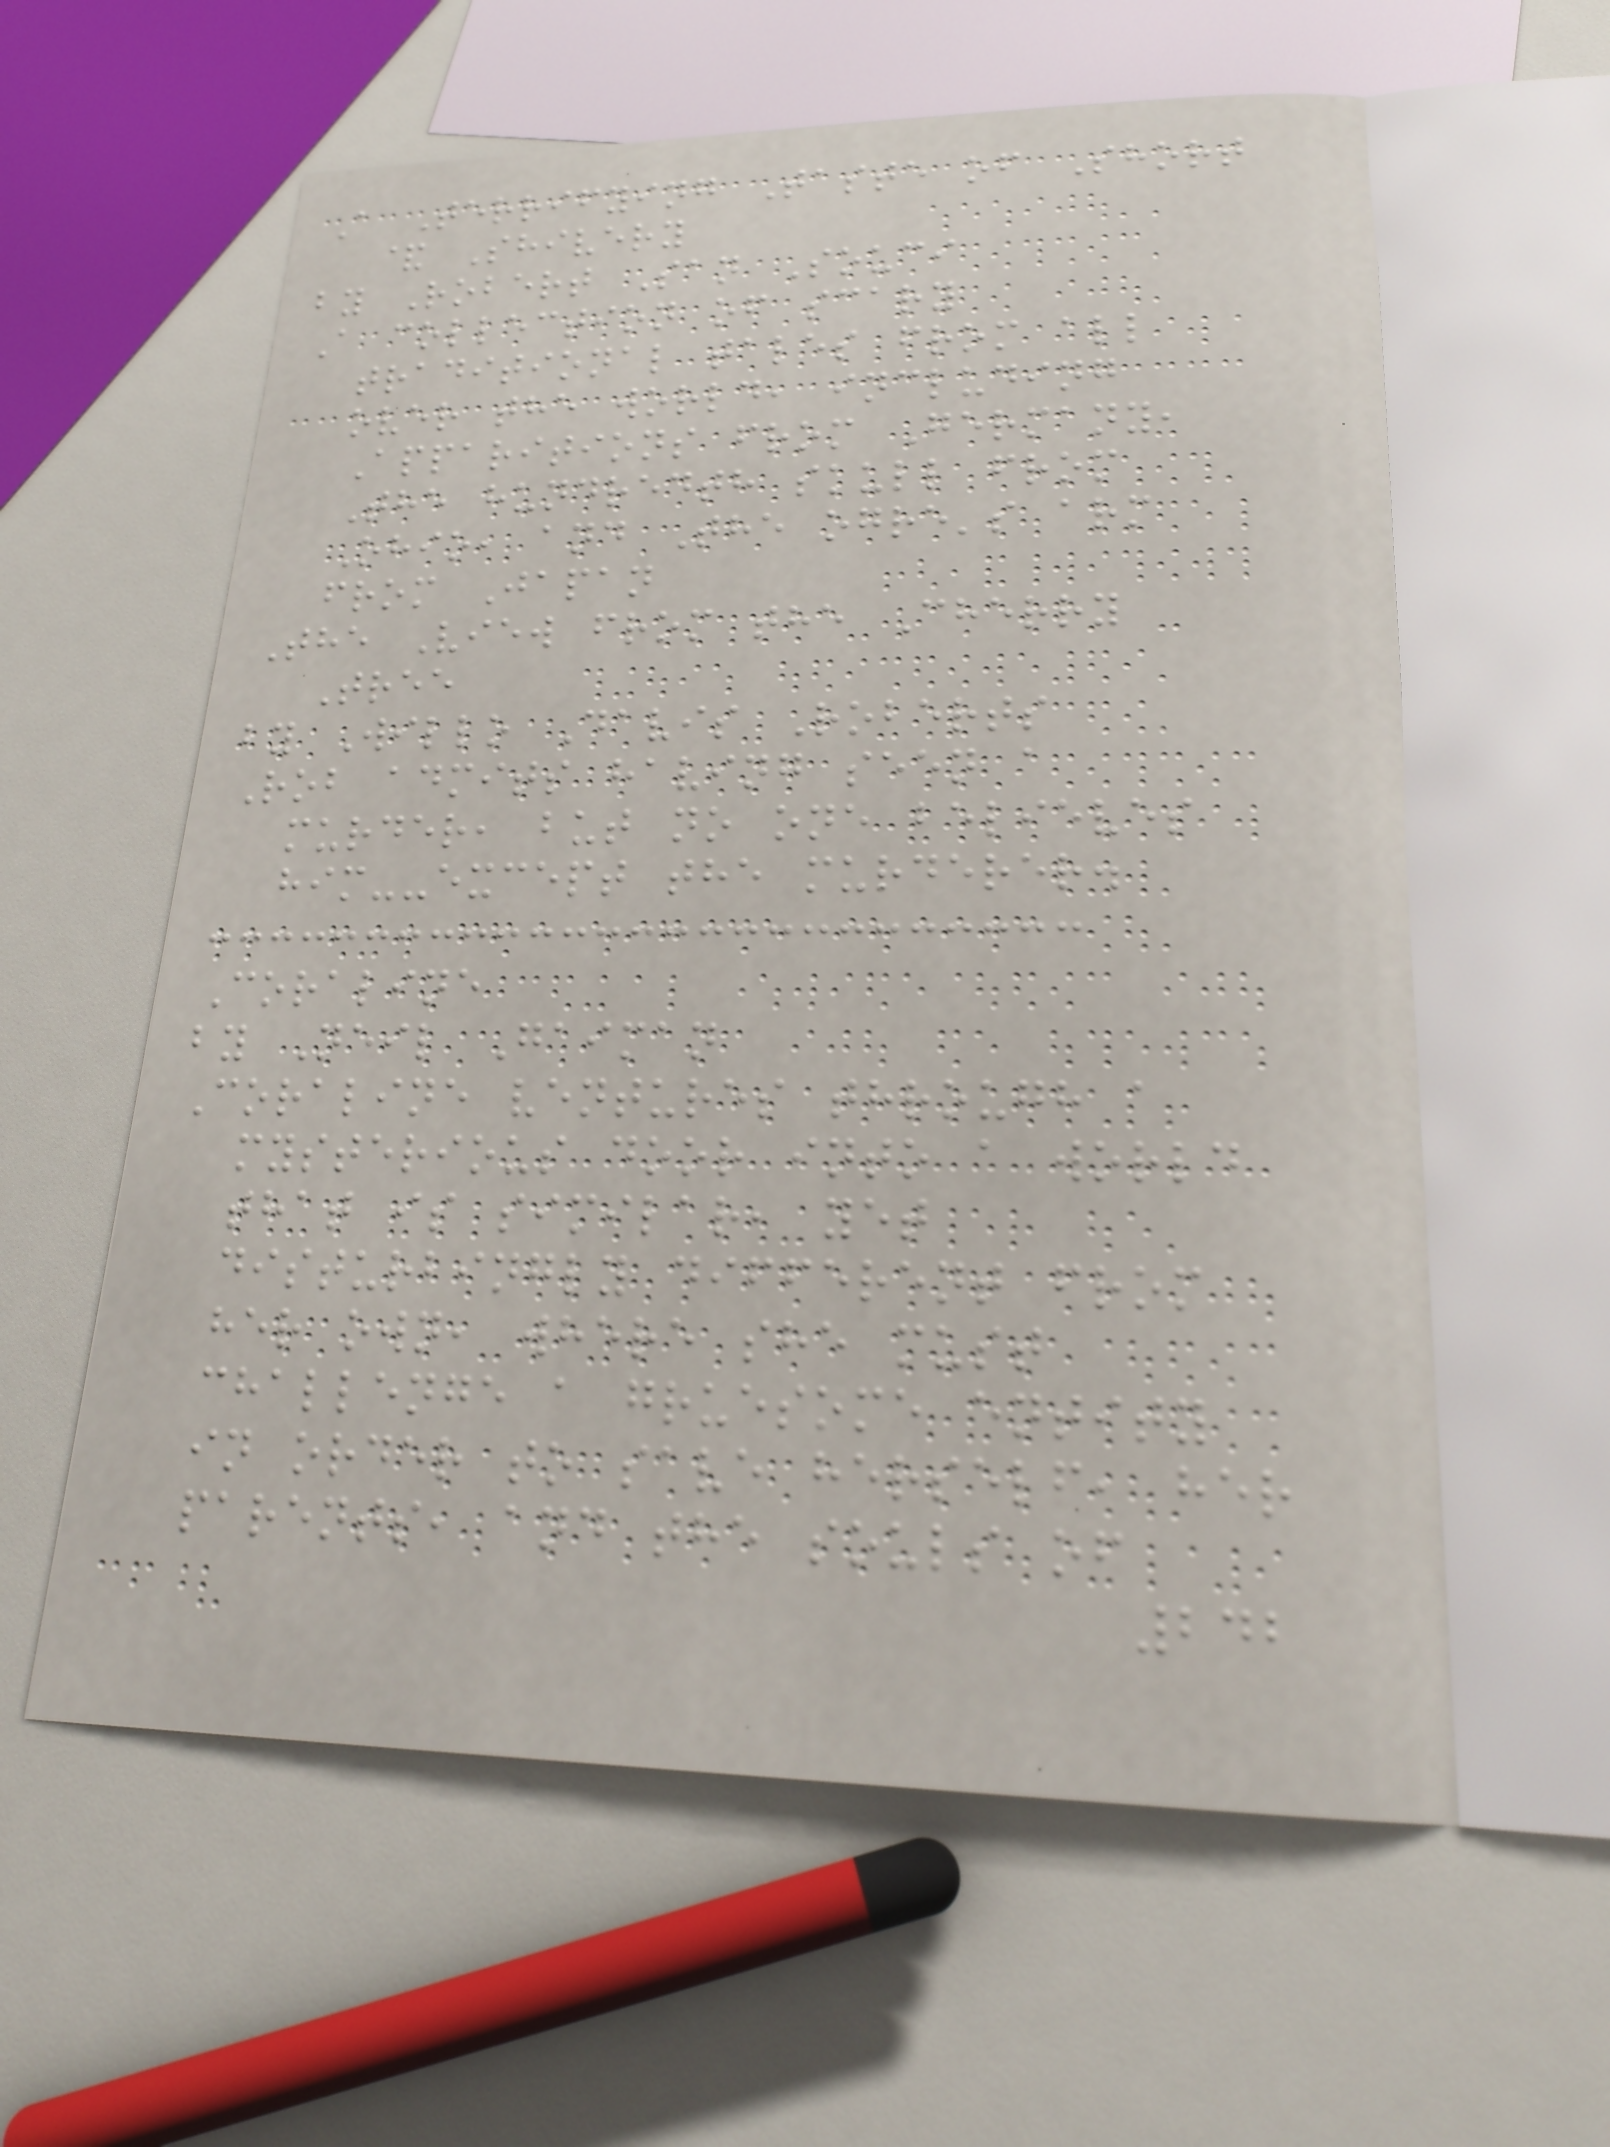A Terrifying Taste of Short
& Shivery
by Robert San Souci
A collection of scary
traditional tales from all
over the world, including
Apparitions from Germany,
The hundredth skull from
Ohio, and The ogre's arm
from Japan
The View from the Cherry
Tree
by Willo Davis Roberts
Rob admits having seen a
murder, but no one believes
him--except the murderer.
Coraline
by Neil Gaiman
Coraline ventures through a
mysterious door into a world
that is similar, yet
disturbingly different from
her own, where she must
challenge a gruesome entity
in order to save herself, her
parents, and the souls of
242
